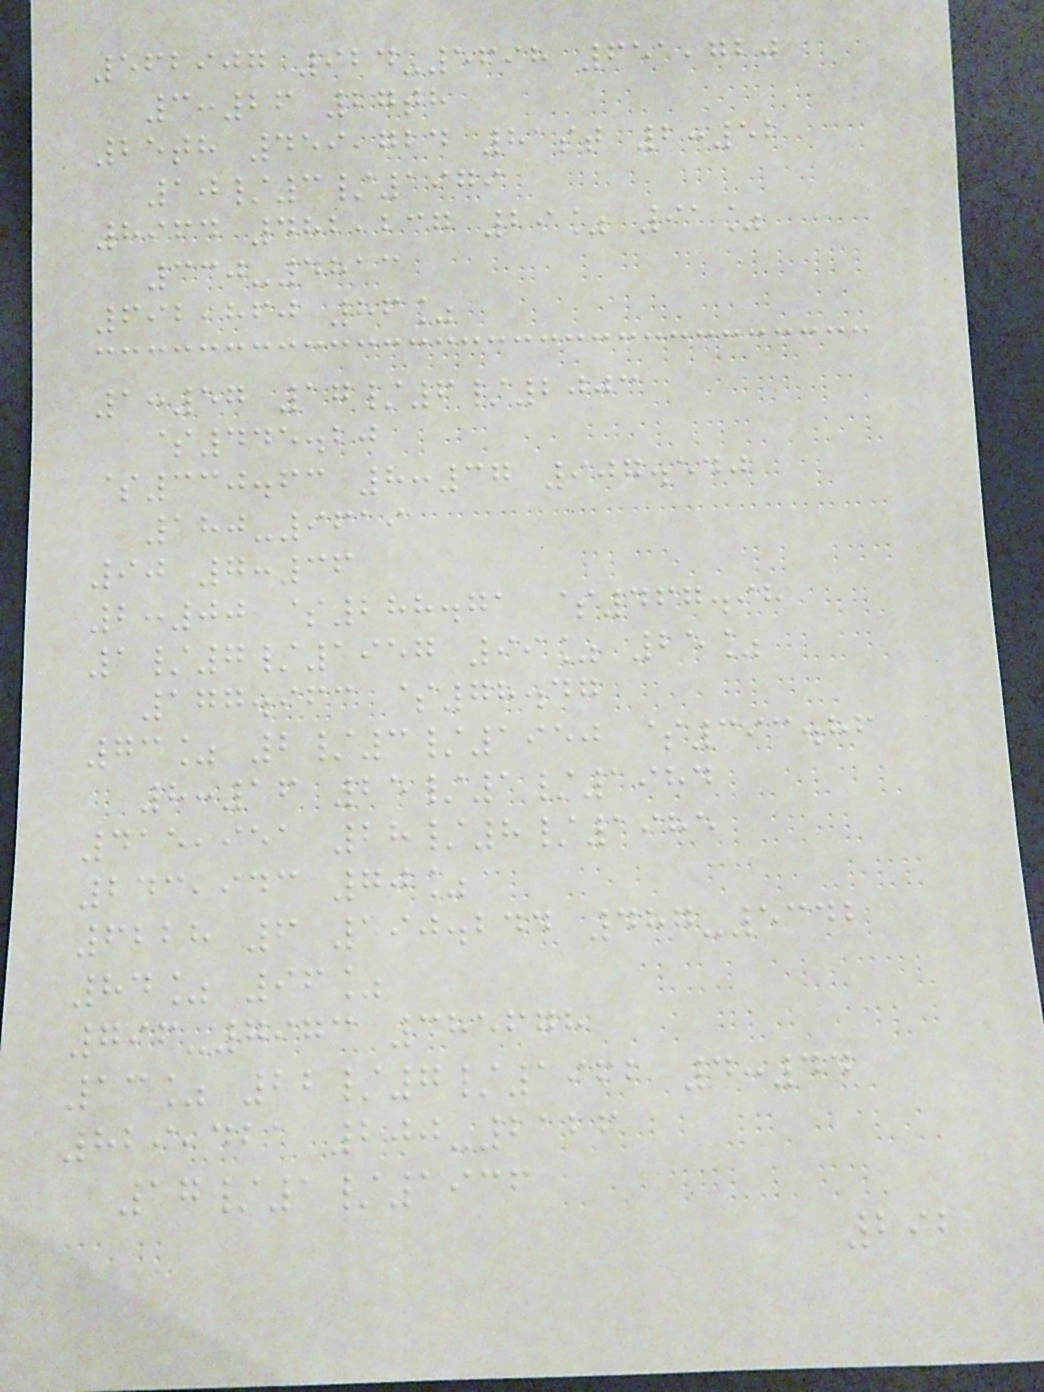562907 924-5698 651,720
3:26 27th
25th 459,724 81st 2:52
10/3/1979
8964 482,237 29% 91%
330-4813
692,860 86%
1:57 17/6/2003
$445.20
$330.63 8:37 907.540
180-9619
90 7:36
2:00 $288.71 $467.98
1/7/1957 99% 25%
177.963 $78.47
73% 2/3/1950 $393.86
8:16 25/1/1984
415,951 28/8/1985
243,943 70%
6228 6 590.244 487-5342
84% 96%
796-7973 385678
13% 22/7/1962 4:44
829,421 200-2126
17/1/1936
292
